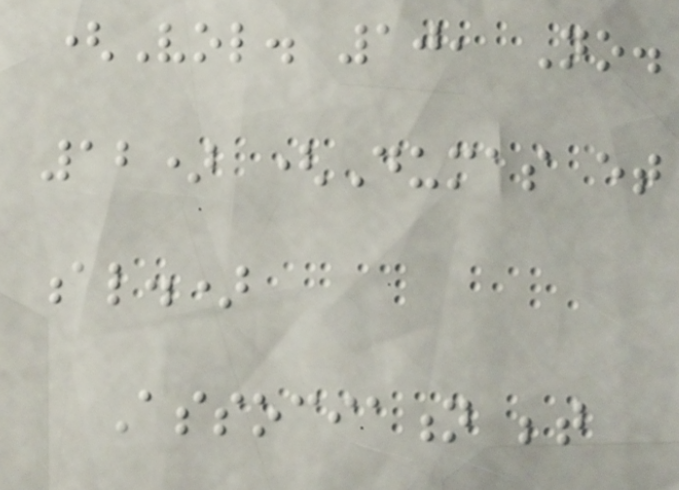(Vol. 10, No.
12) (Dumas et
al.)
Association between
